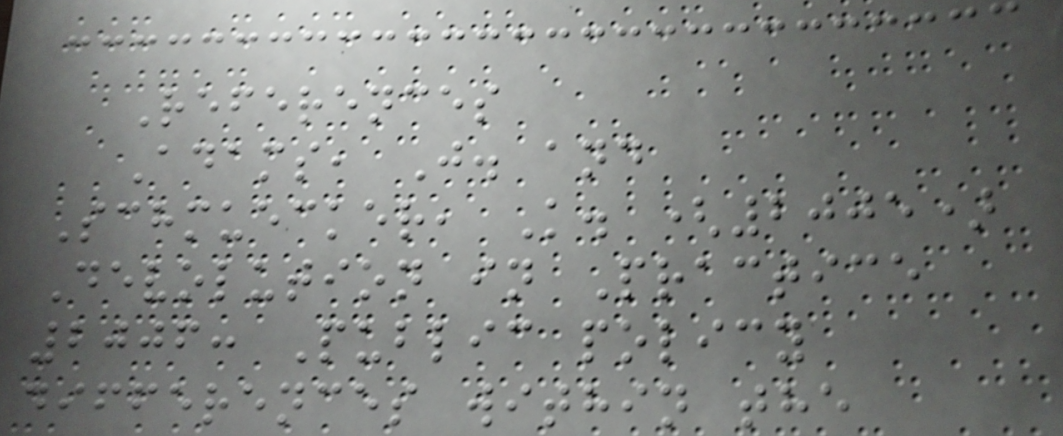References
Adams, J. and
Schmuecker, K. (2005)
Devolution in Practice
2006: Public policy
differences within the
